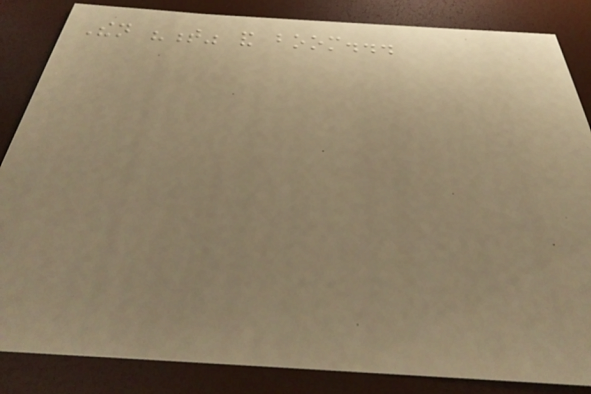Then "t" and boom...
